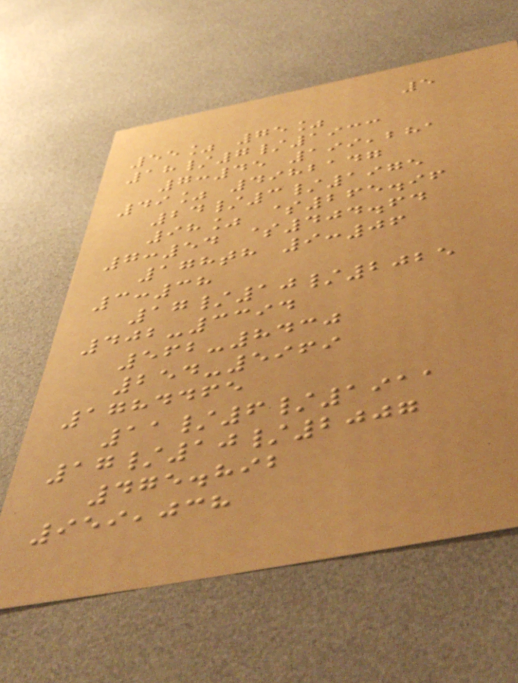5
55% 75%
18/7/1933
7:45 199,281
49% 4982147
24/3/1975
98% $265.96
7:54 $404.64
178th 9:06
3:38
17/10/2025
402-3394
562-8430
254-5969
1784465
11/6/1911
17/10/2007
475.892
959,038
